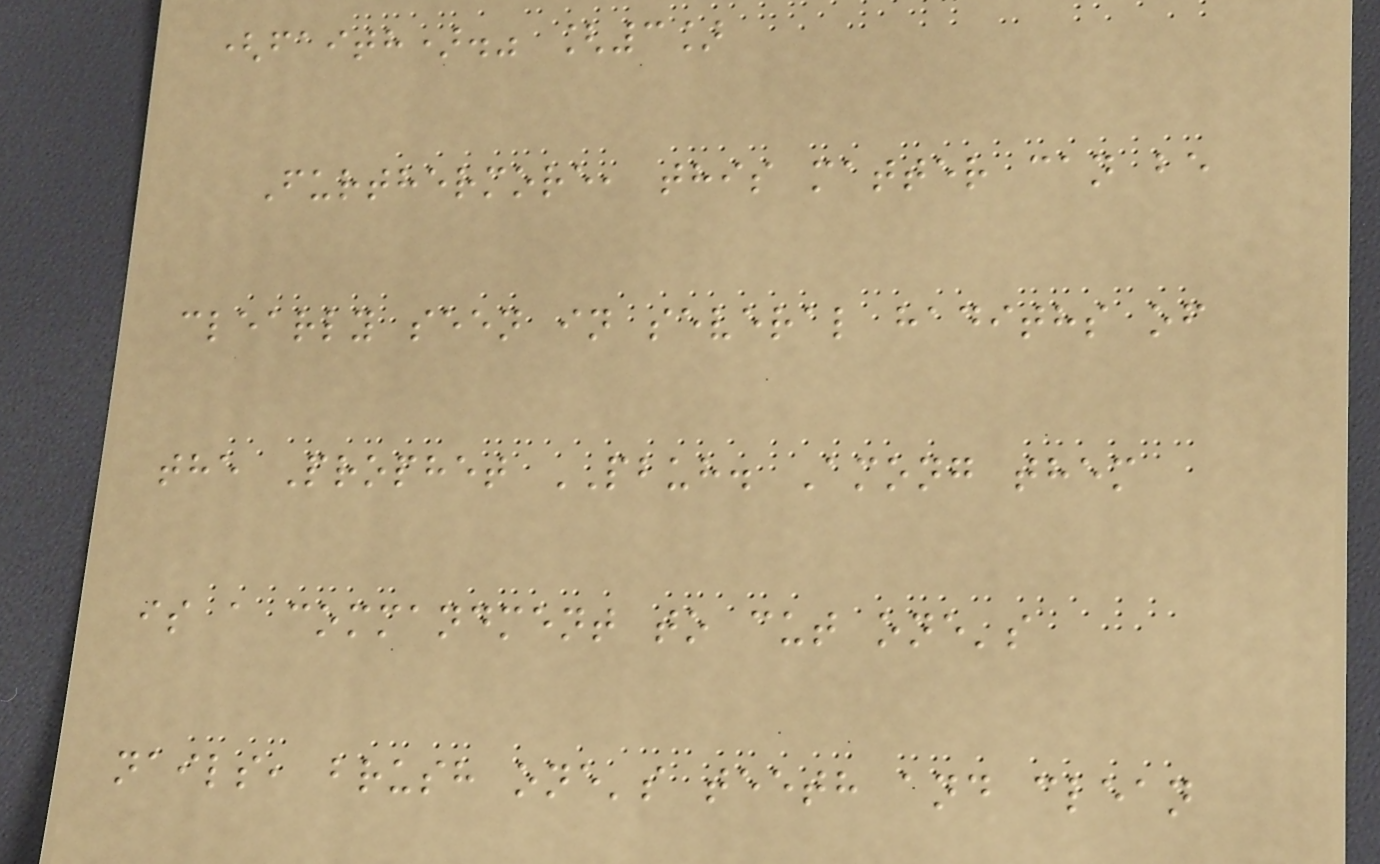(faith)." [3]
Furthermore, this matter can be
clearly seen in several hadiths of
the Prophet PBUH. Among them
is a commandment to cut one's
nails, brush one's teeth and clean
